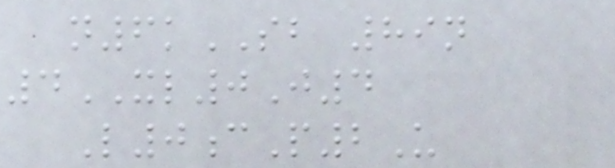n6kSB 89n
4XL0J4
L0cP2U
